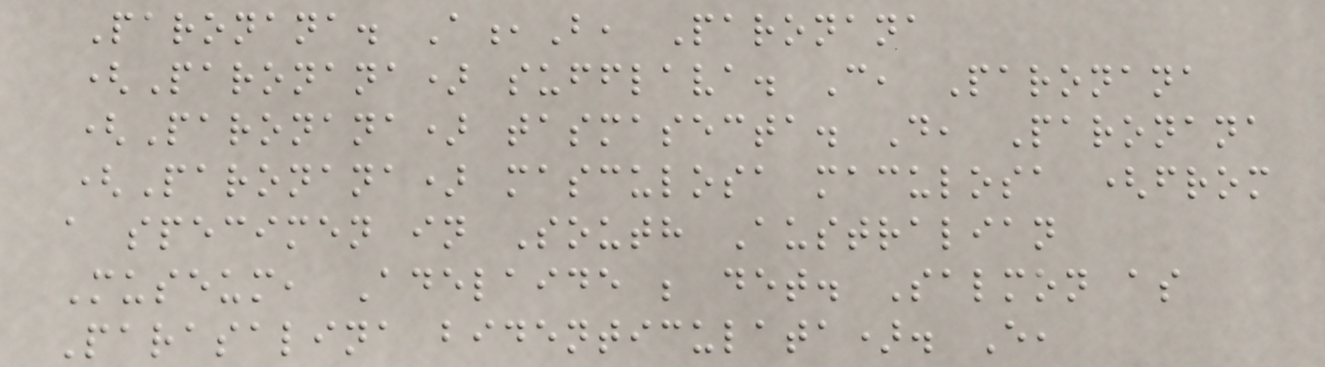Paronana. A,B, Paronana
(Paronana) sufflava. C, Paronana
(Paronana) tasmasecta. D, Paronana
(Paronana) masculosa maculosa (from
a specimen in South Australian
Museum, Adelaide ; det. Salmon as
Parasalina bidenticulata). E,
